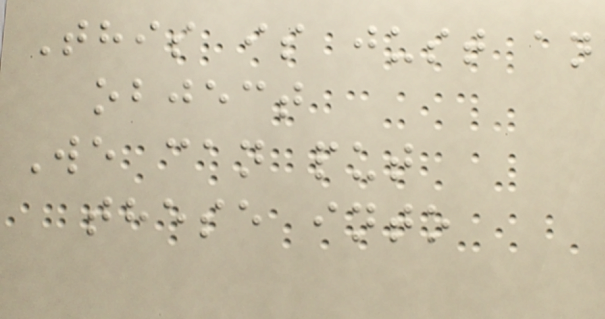This is just an
object
We can put
these into
